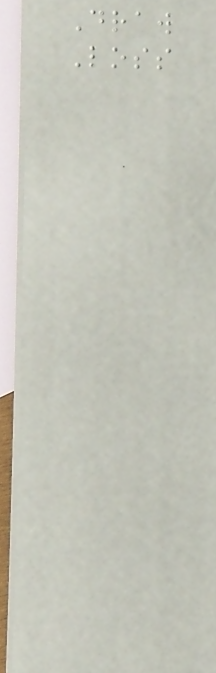Draw
Loss
